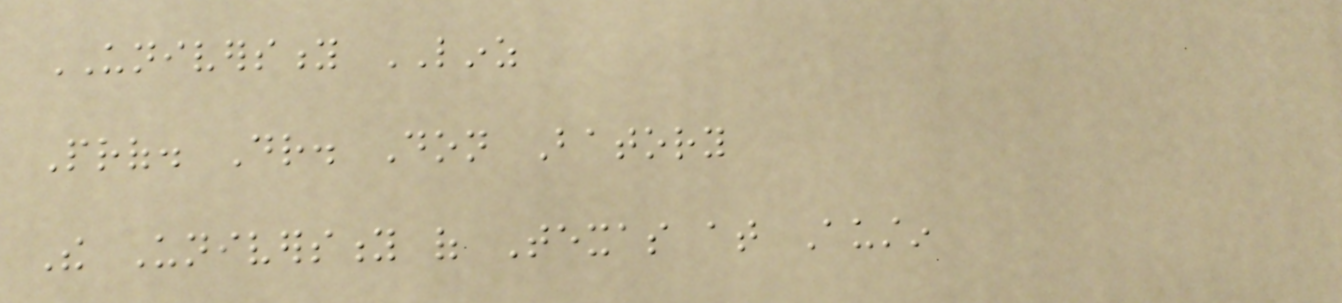UNIVERSITY LINZ
Prof. Dr. Don Batory
The University of Texas at Austin
